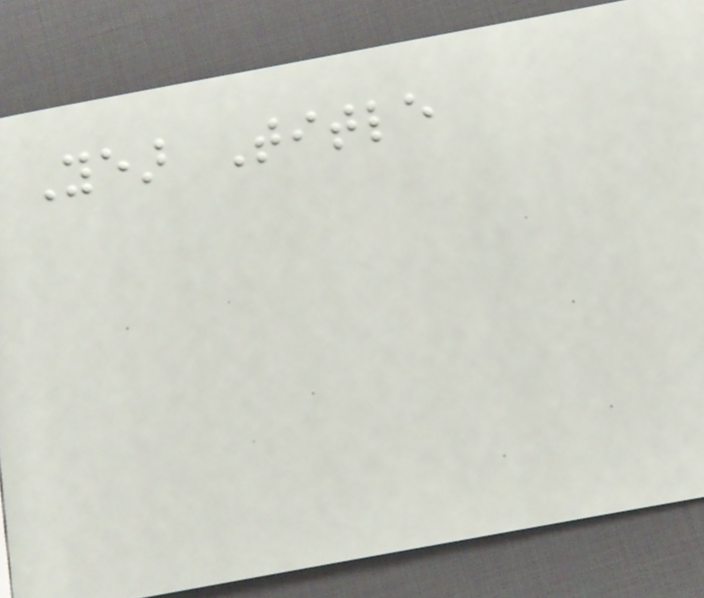Year Title
